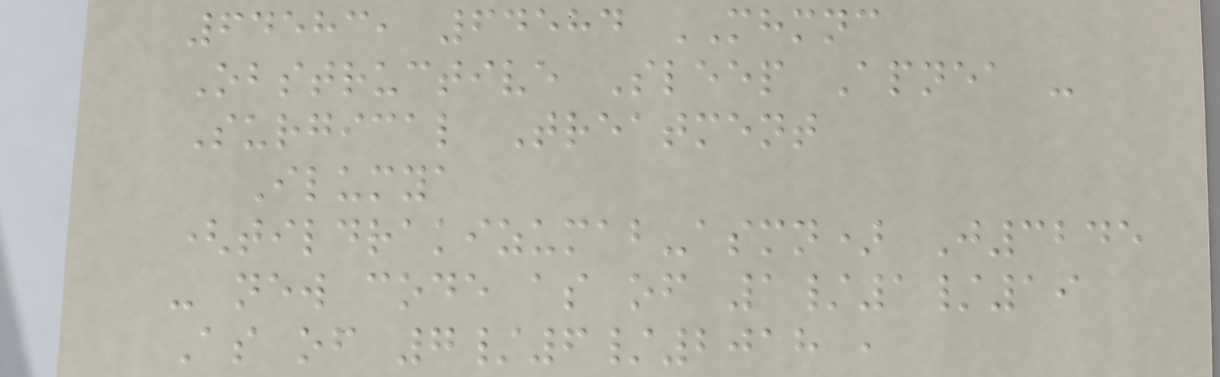64583, 64584 MHMNC
Obstructive Sleep Apnea -
Surgical Treatment
Ilumya
(tildrakizumab-asmn) J3245
- new code as of 1/1/19
As of 7/6/2018 ,
